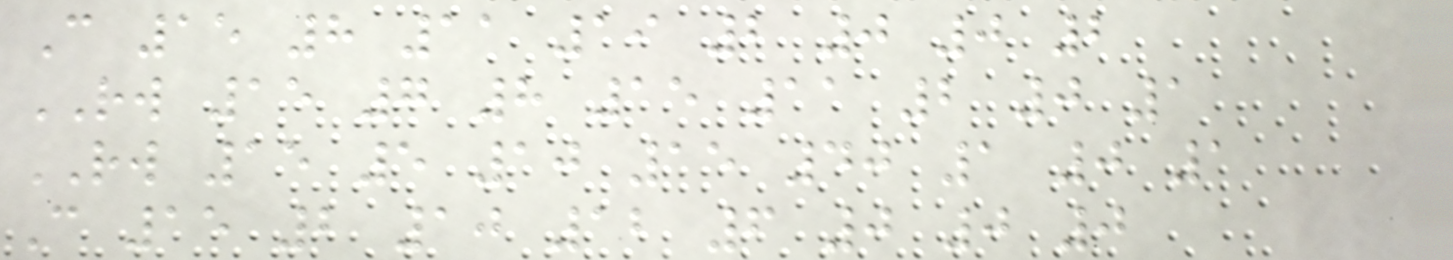C 15 8 11 19 2 0 0 2
RW 15 7 8 15 11 2 0 1
RW 15 5 10 15 40 1 0 1
C 15 2 10 12 6 0 0 0
